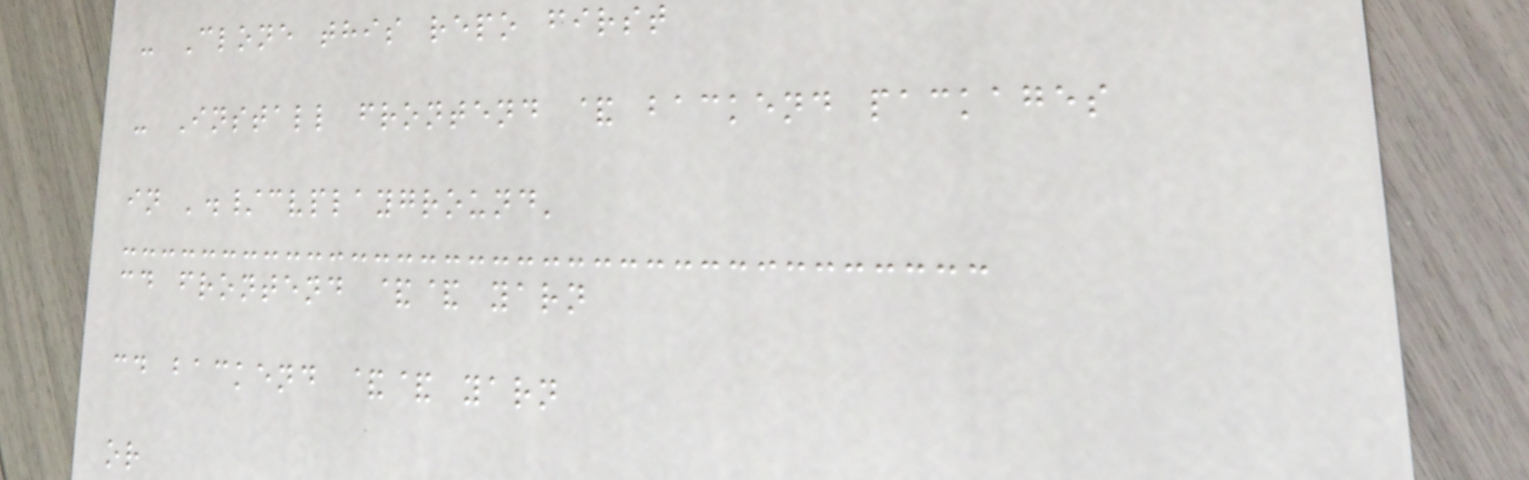- Clone this repo first
- Install frontend & backend packages
in './cvplayground'
cd frontend && yarn
cd backend && yarn
or
